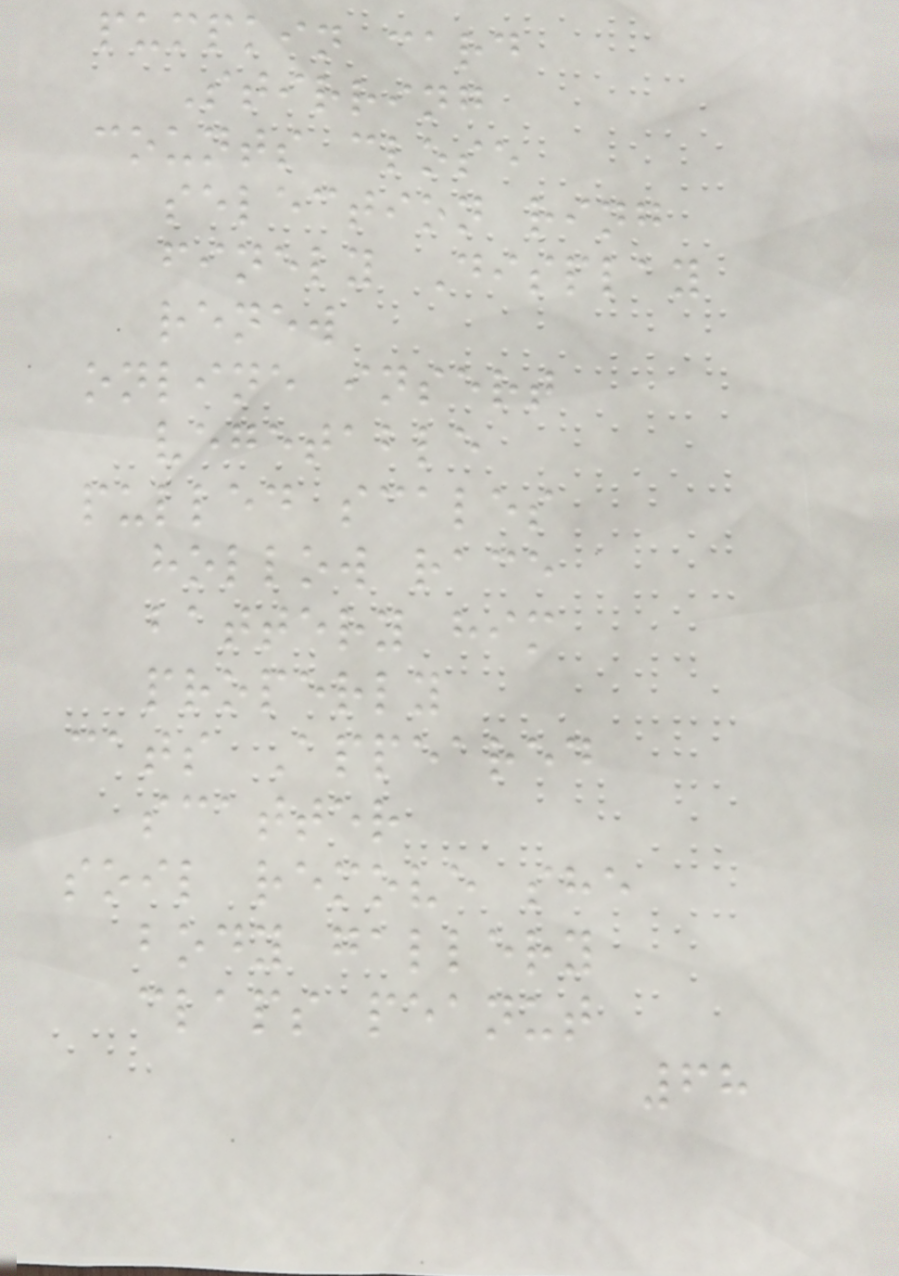pumpkin card
Stirring
counts close
selection ring
finely Display
renew
online insert
vegetable
pulled scales
hollow race
battery him
properly
cats Appeared
scatter
soil remove she
body gallery
claps peanut
68
